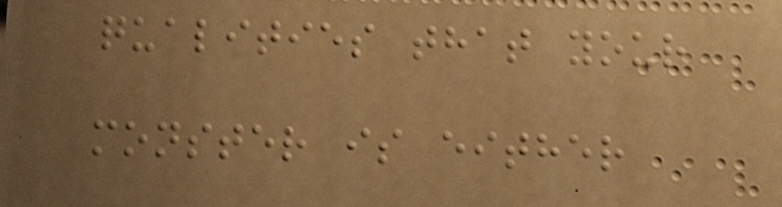qualities that your
monster is either
